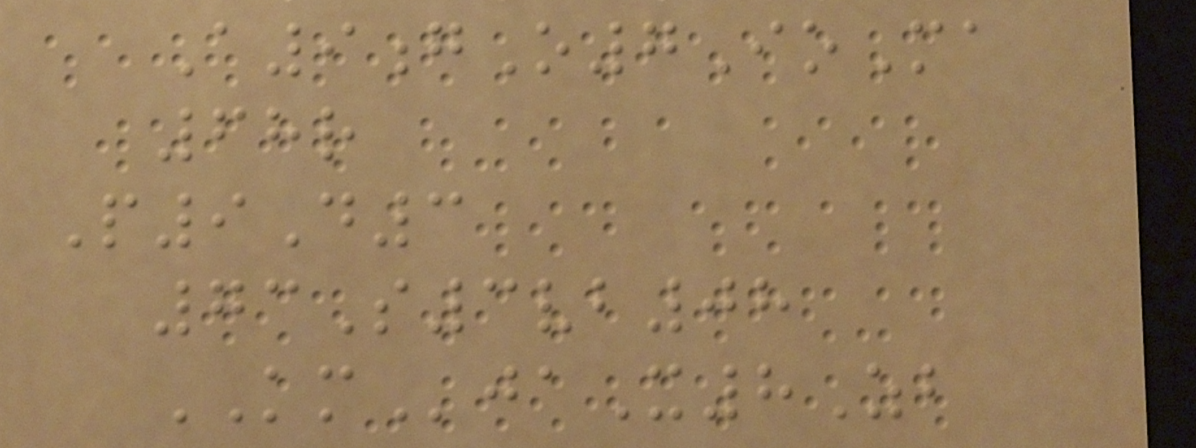A9gO7IoMa
68r
P9D3
73S3vb08
KMjaX8Zb
